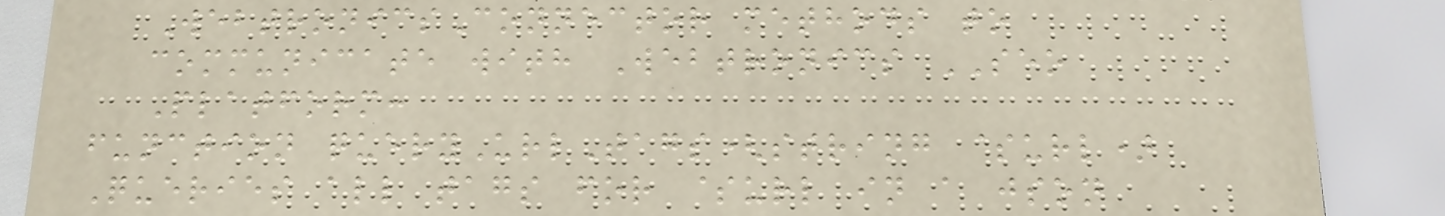WebtronicsConnector methods to
communicate with Webtronics SEO
Platform:
function queryUrlTags(string $url)
Queries all tags for $url in a json
